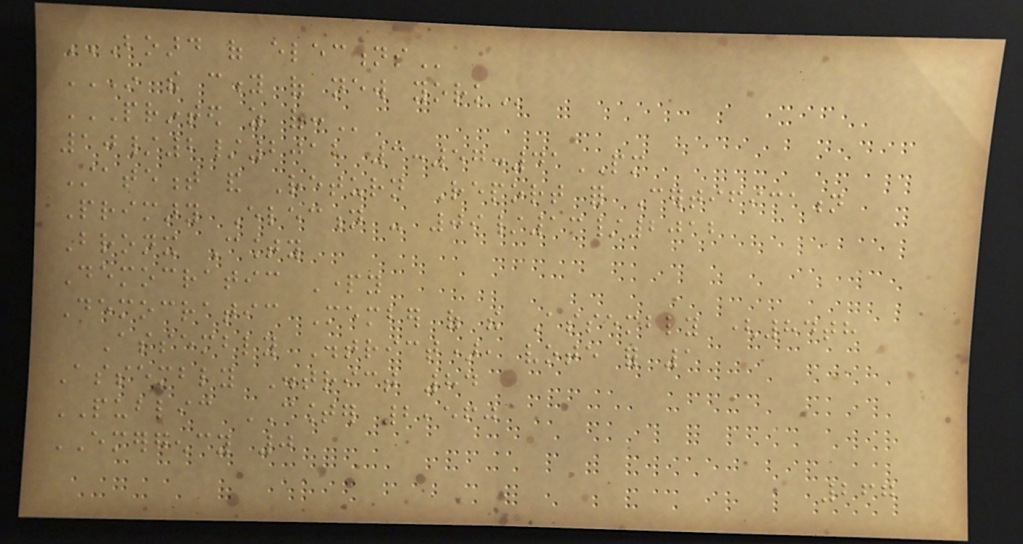BOARD OF ELECTIONS
IN THE CITY OF NEW YORK
PRINTED AS OF:
10/2/2012 3:57:41PM
Statement and Return Report for Certification
Primary Election - 09/13/2012
Bronx County
Democratic Party
Democratic Member of the Assembly (84th
Assembly District), vote for 1
Assembly District 84
PUBLIC COUNTER 2,560
EMERGENCY 0
267
